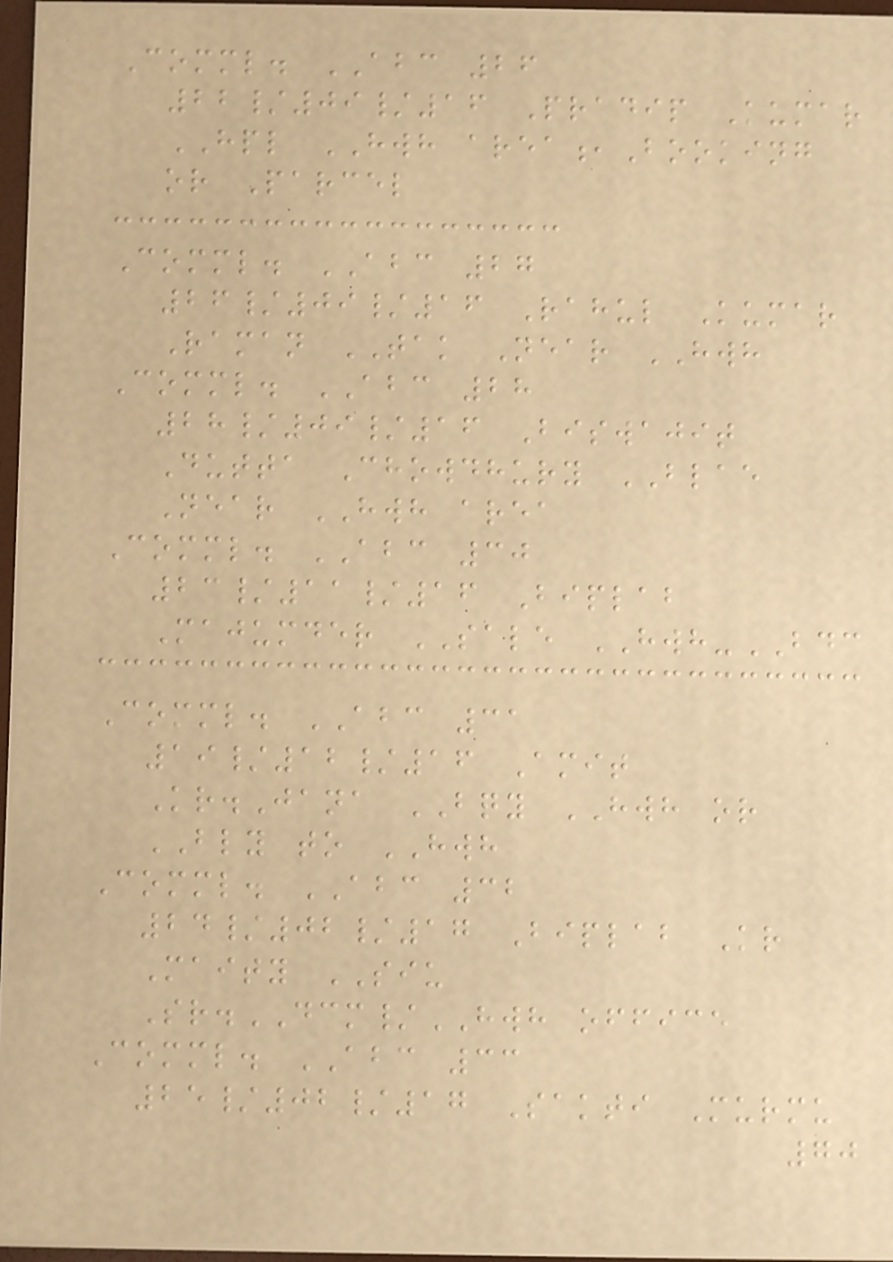Comml. ABC 26
22/09/16 Pradip Kumar
HPL HWH area,Booking
or Parcel
Comml. ABC 27
26/09/16 Rahul Kumar
Raman TAK Near HWH
Comml. ABC 28
28/09/16 Biswajit
Dutta Chowdhury BLAE
Near HWH area
Comml. ABC 30
23/11/16 Biplab
Majumder SALE HWH-BDC
Comml. ABC 31
19/12/16 Amit
Kr.Jana BQY HWH or
BLY to HWH
Comml. ABC 32
24/02/17 Biplab Kr
Maity SIU
Sr.DCM/HWH office
Comml. ABC 33
25/02/17 Sakti Murmu
70
